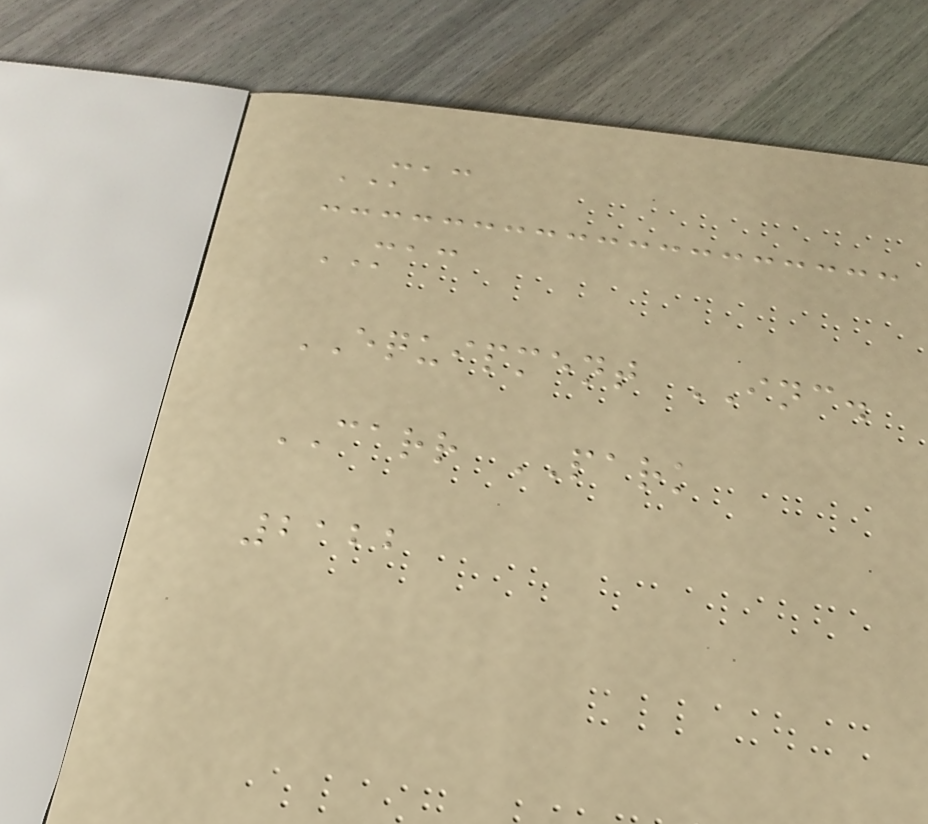MAC
MAC
EQUIPMENT INC.
CARR PARK
2122
